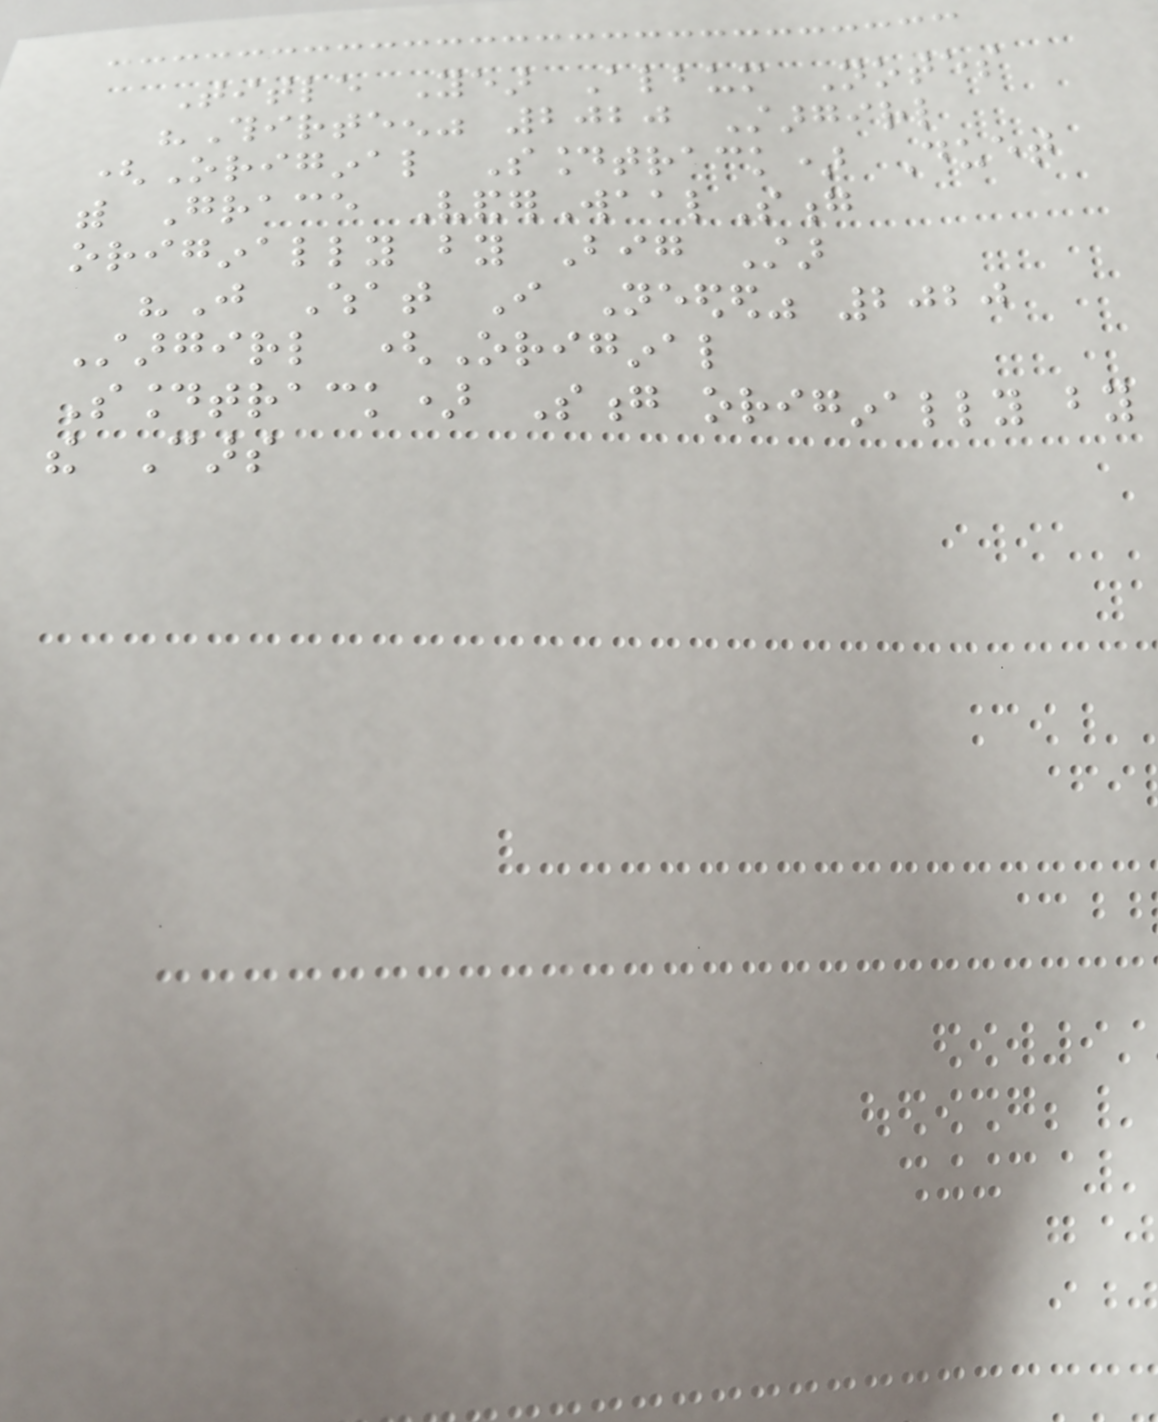Title Year Album Notes
"Thirteen" 2020 Stargirl
(Original Soundtrack) Duet
with Grace VanderWaalSong
originally by Big Star
"Just What I Needed" 2020
Stargirl (Original
Soundtrack) Song originally by
the Cars
